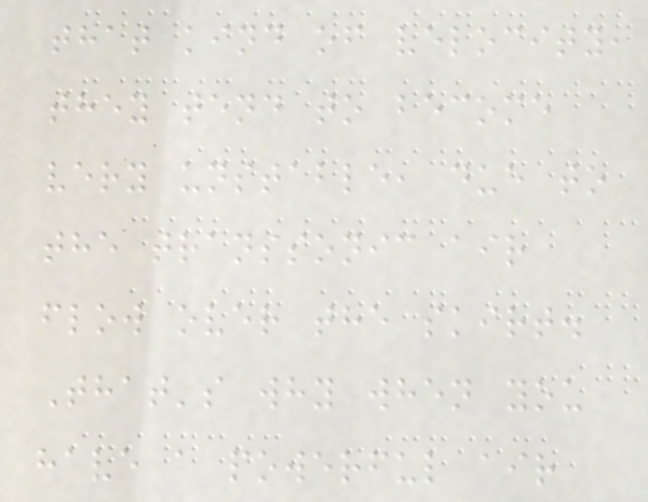that kind of velocity,
they tend to become
very unstable, due to
the transsonic air
flow over the skirt.
That's why when you
have a powerful air
